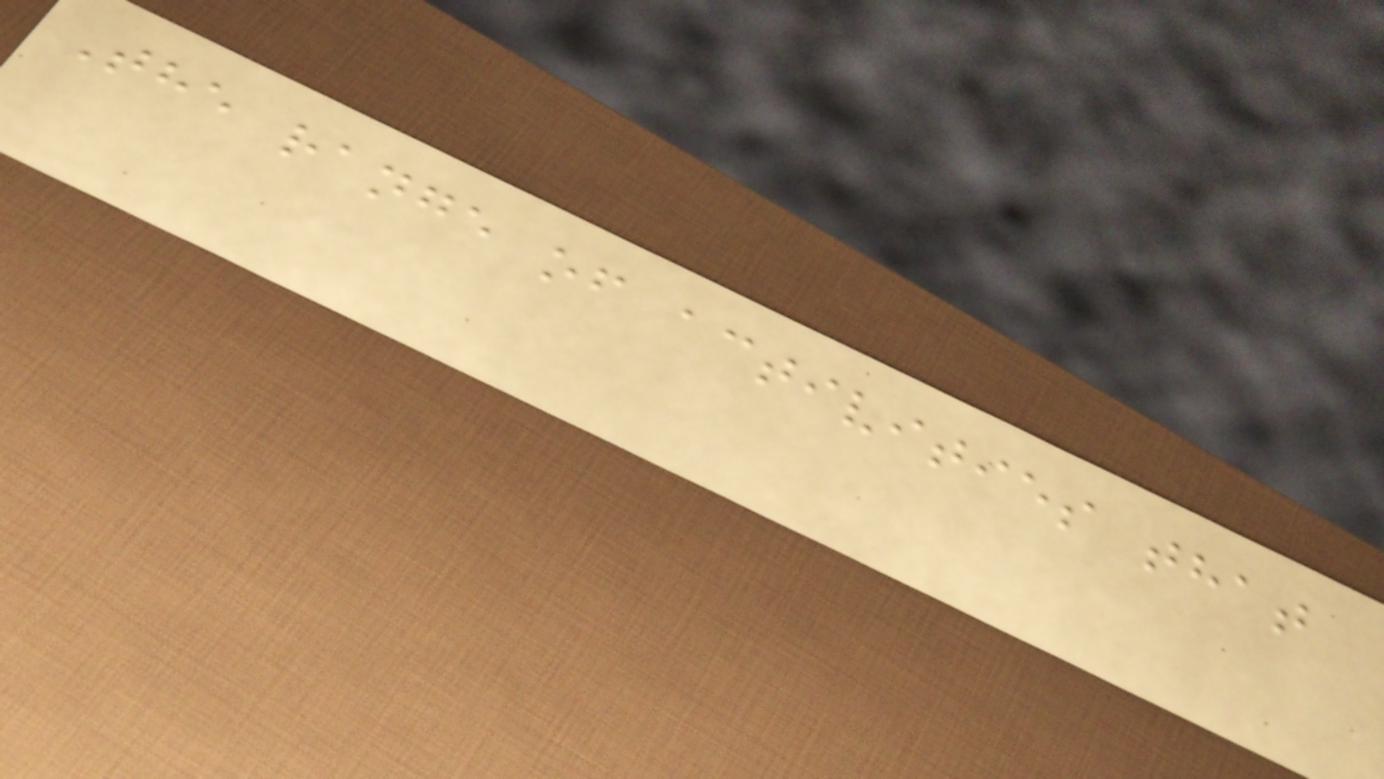The range of activities that
